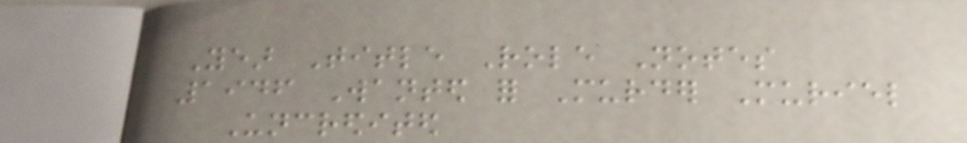Year Title Role Notes
1946 Wanted for Murder Muriel
Uncredited
